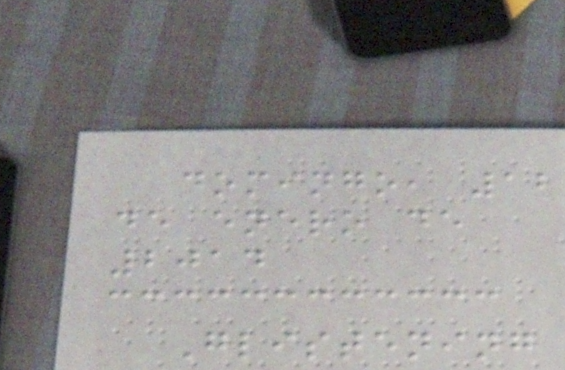domingo, 12
de enero de
2014
Glistening
